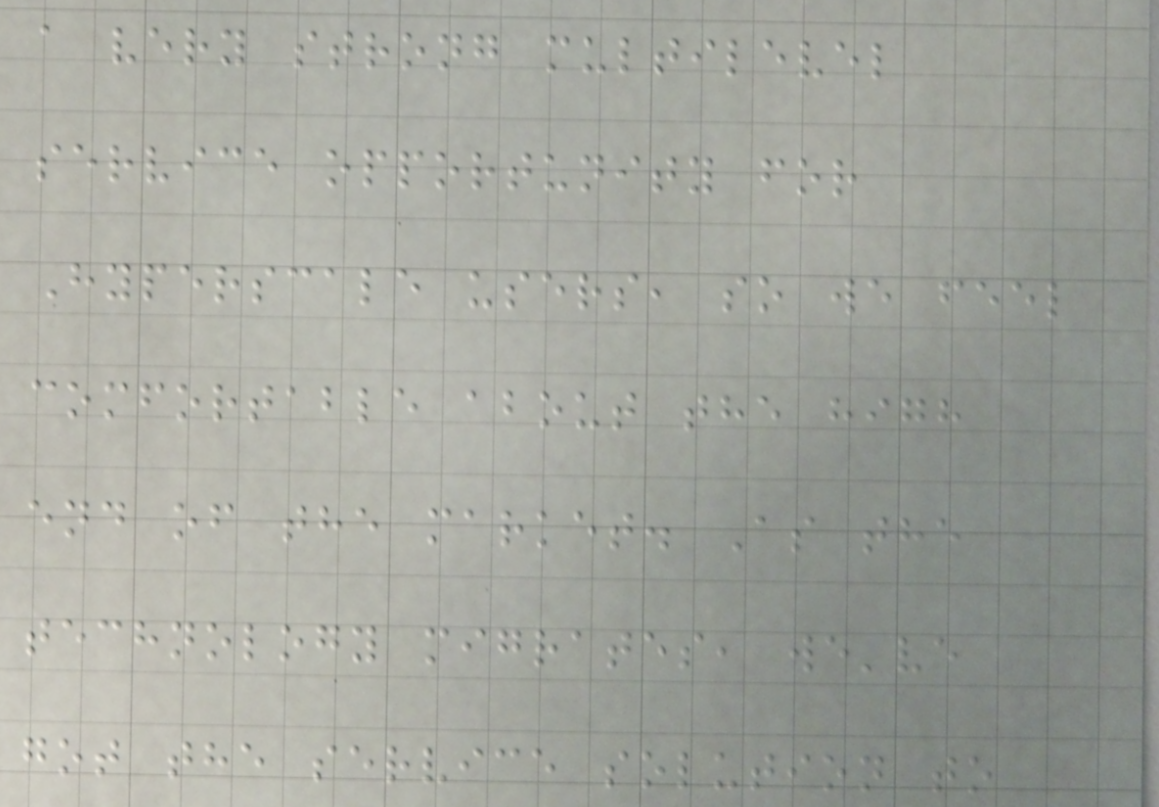a very strong multilevel
service opportunity for
Hyperscale users, so we feel
comfortable about the high
end of the market. As the
technology migrates, we've
got the service solution to
